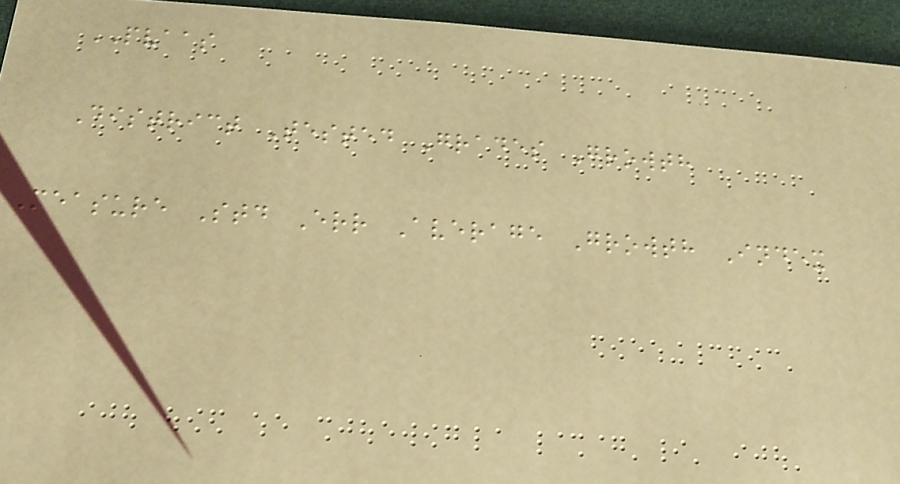PVAAS
District Tested Grades Growth
Measure Std Err Average Growth Index
